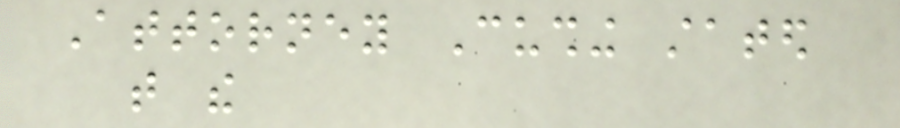Attorney Cushing stated
that the
